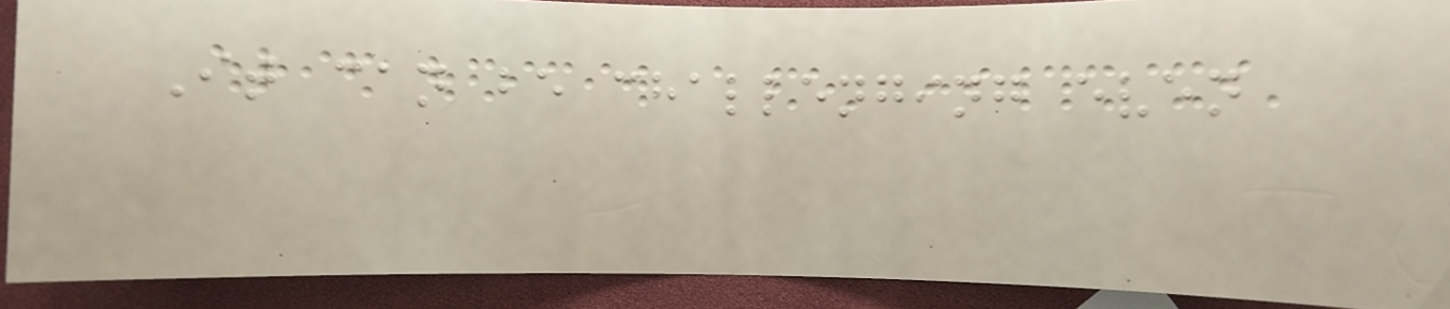It can be challenging even
